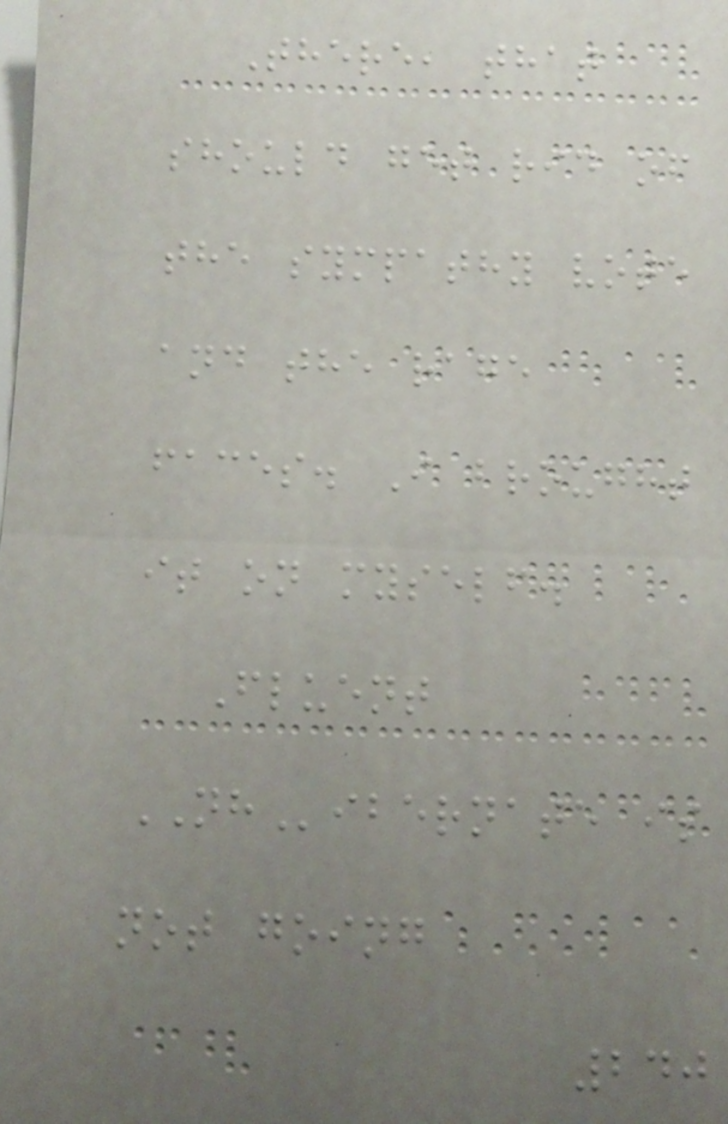There, that
should get rid of
the sympathy vote
and the rage
faces. I brought
it on myself.
Fluent
NHibernate is
not going
240
